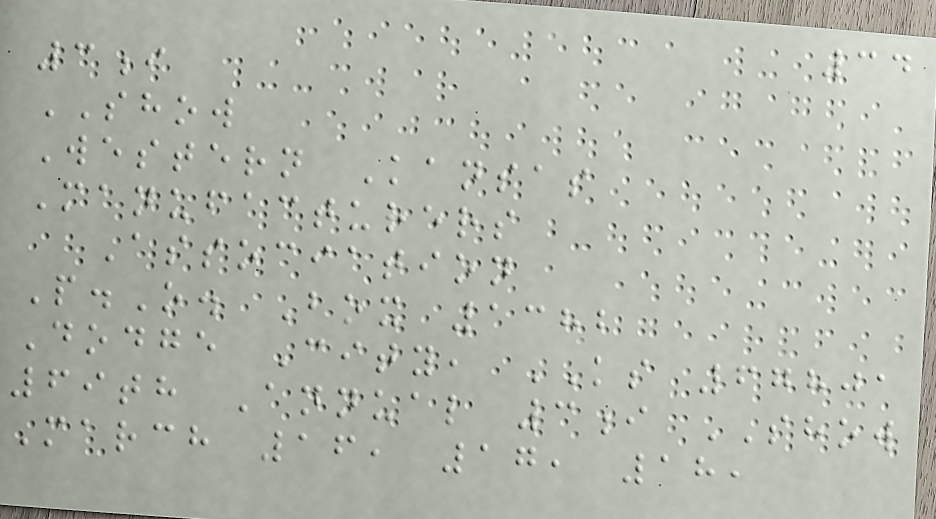34
3i
SHOW
Western Kansas
Manufacturers
Association
P.O. Box 1382
Dodge City, KS 67801
69th Annual 3i SHOW
March 16, 17, 18,
